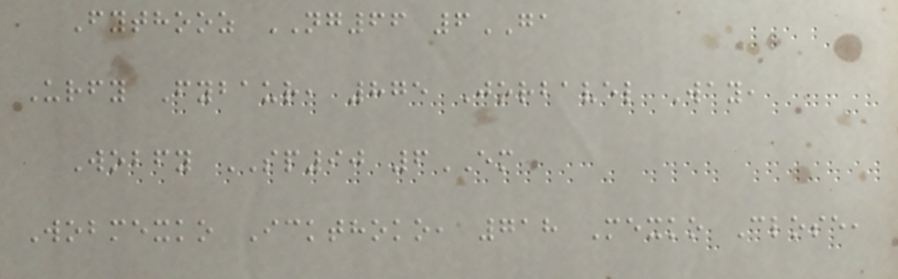Fythooz NG66 6GA
Urfy Fybaur, 875 Jorbavel Way,
Wobfy SP90 6EM
Wobmexko Ickthoko, 718 Mexko Close,
